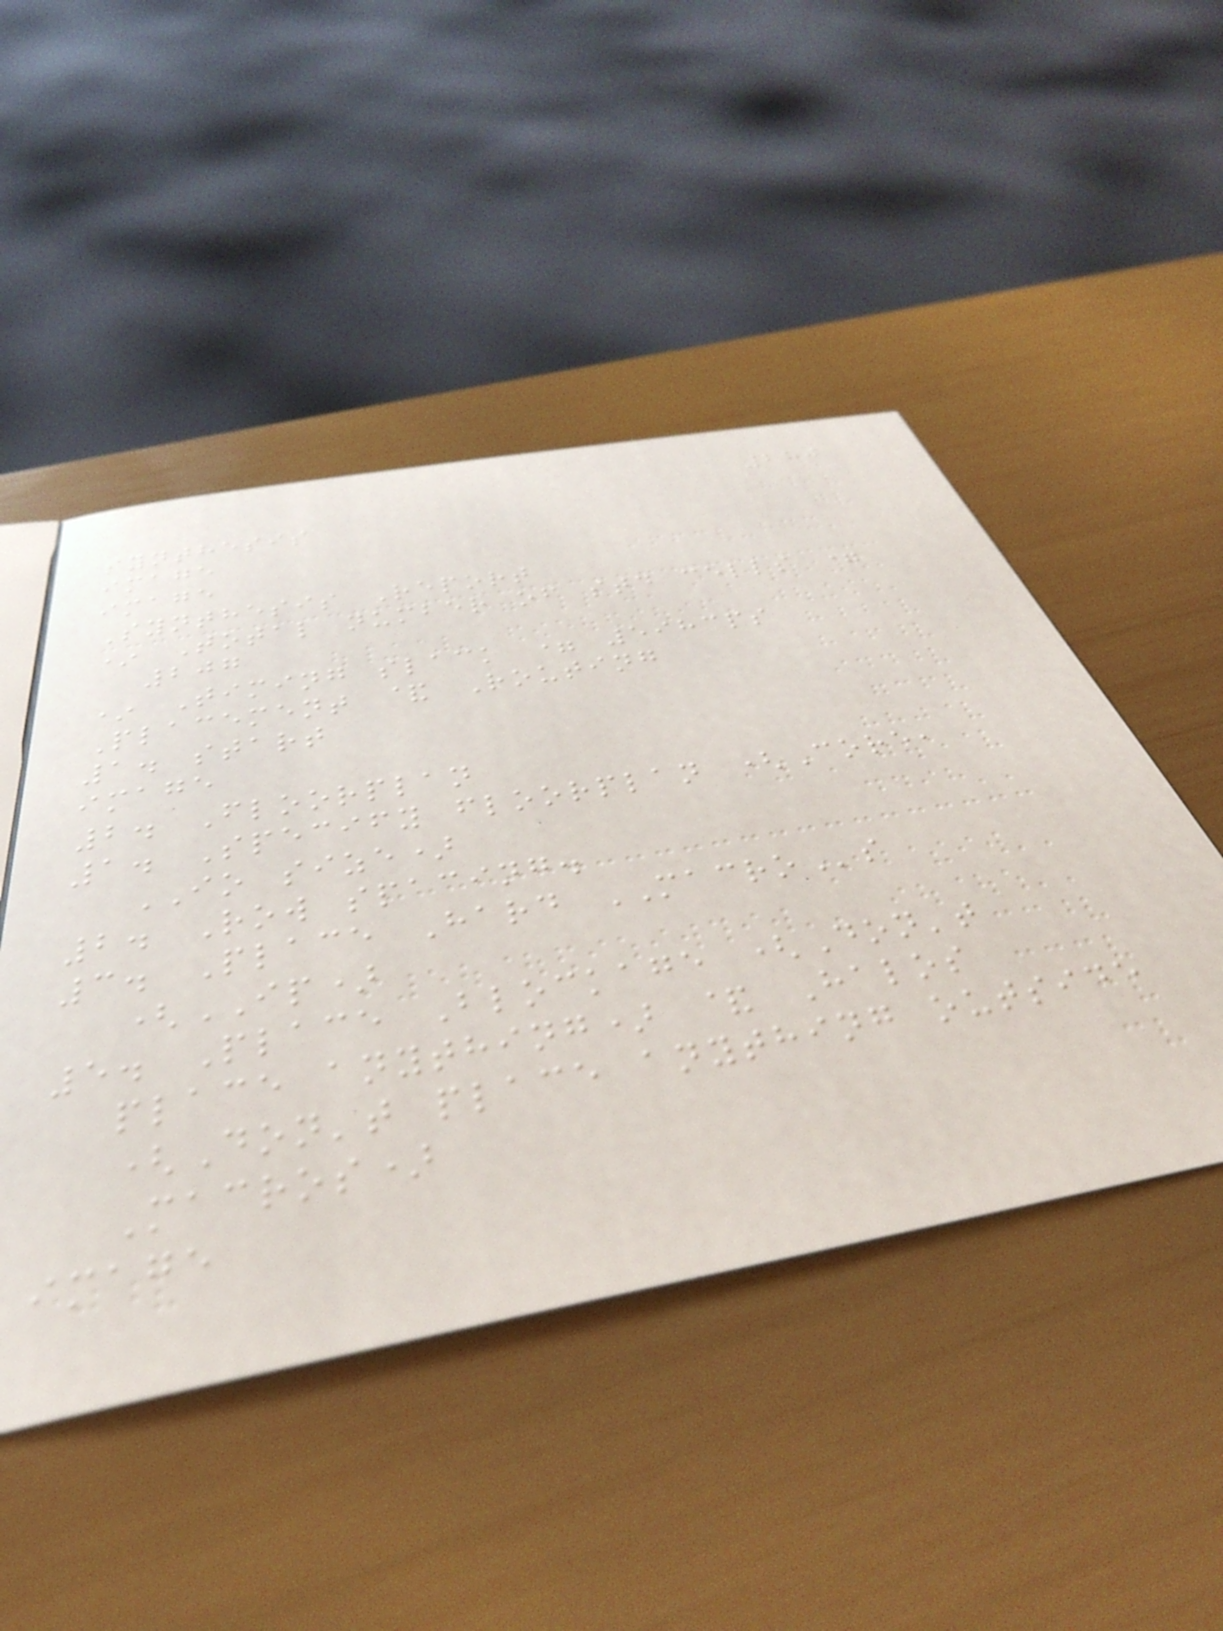280
synthesis
image
image
Synthesis Report
* Total number of std cells =
207
* Timing slack = 5983ps
Placement & Routing
1. start
image
2. Floorplan
1. Specify floorplan (Core,
IO size)
2. Row spacing.
3. Place Hard MACROs
(IP)
5. Place Blockage (Don't
place anything) & Halos
(Don't place anything outside
Macros)
image
